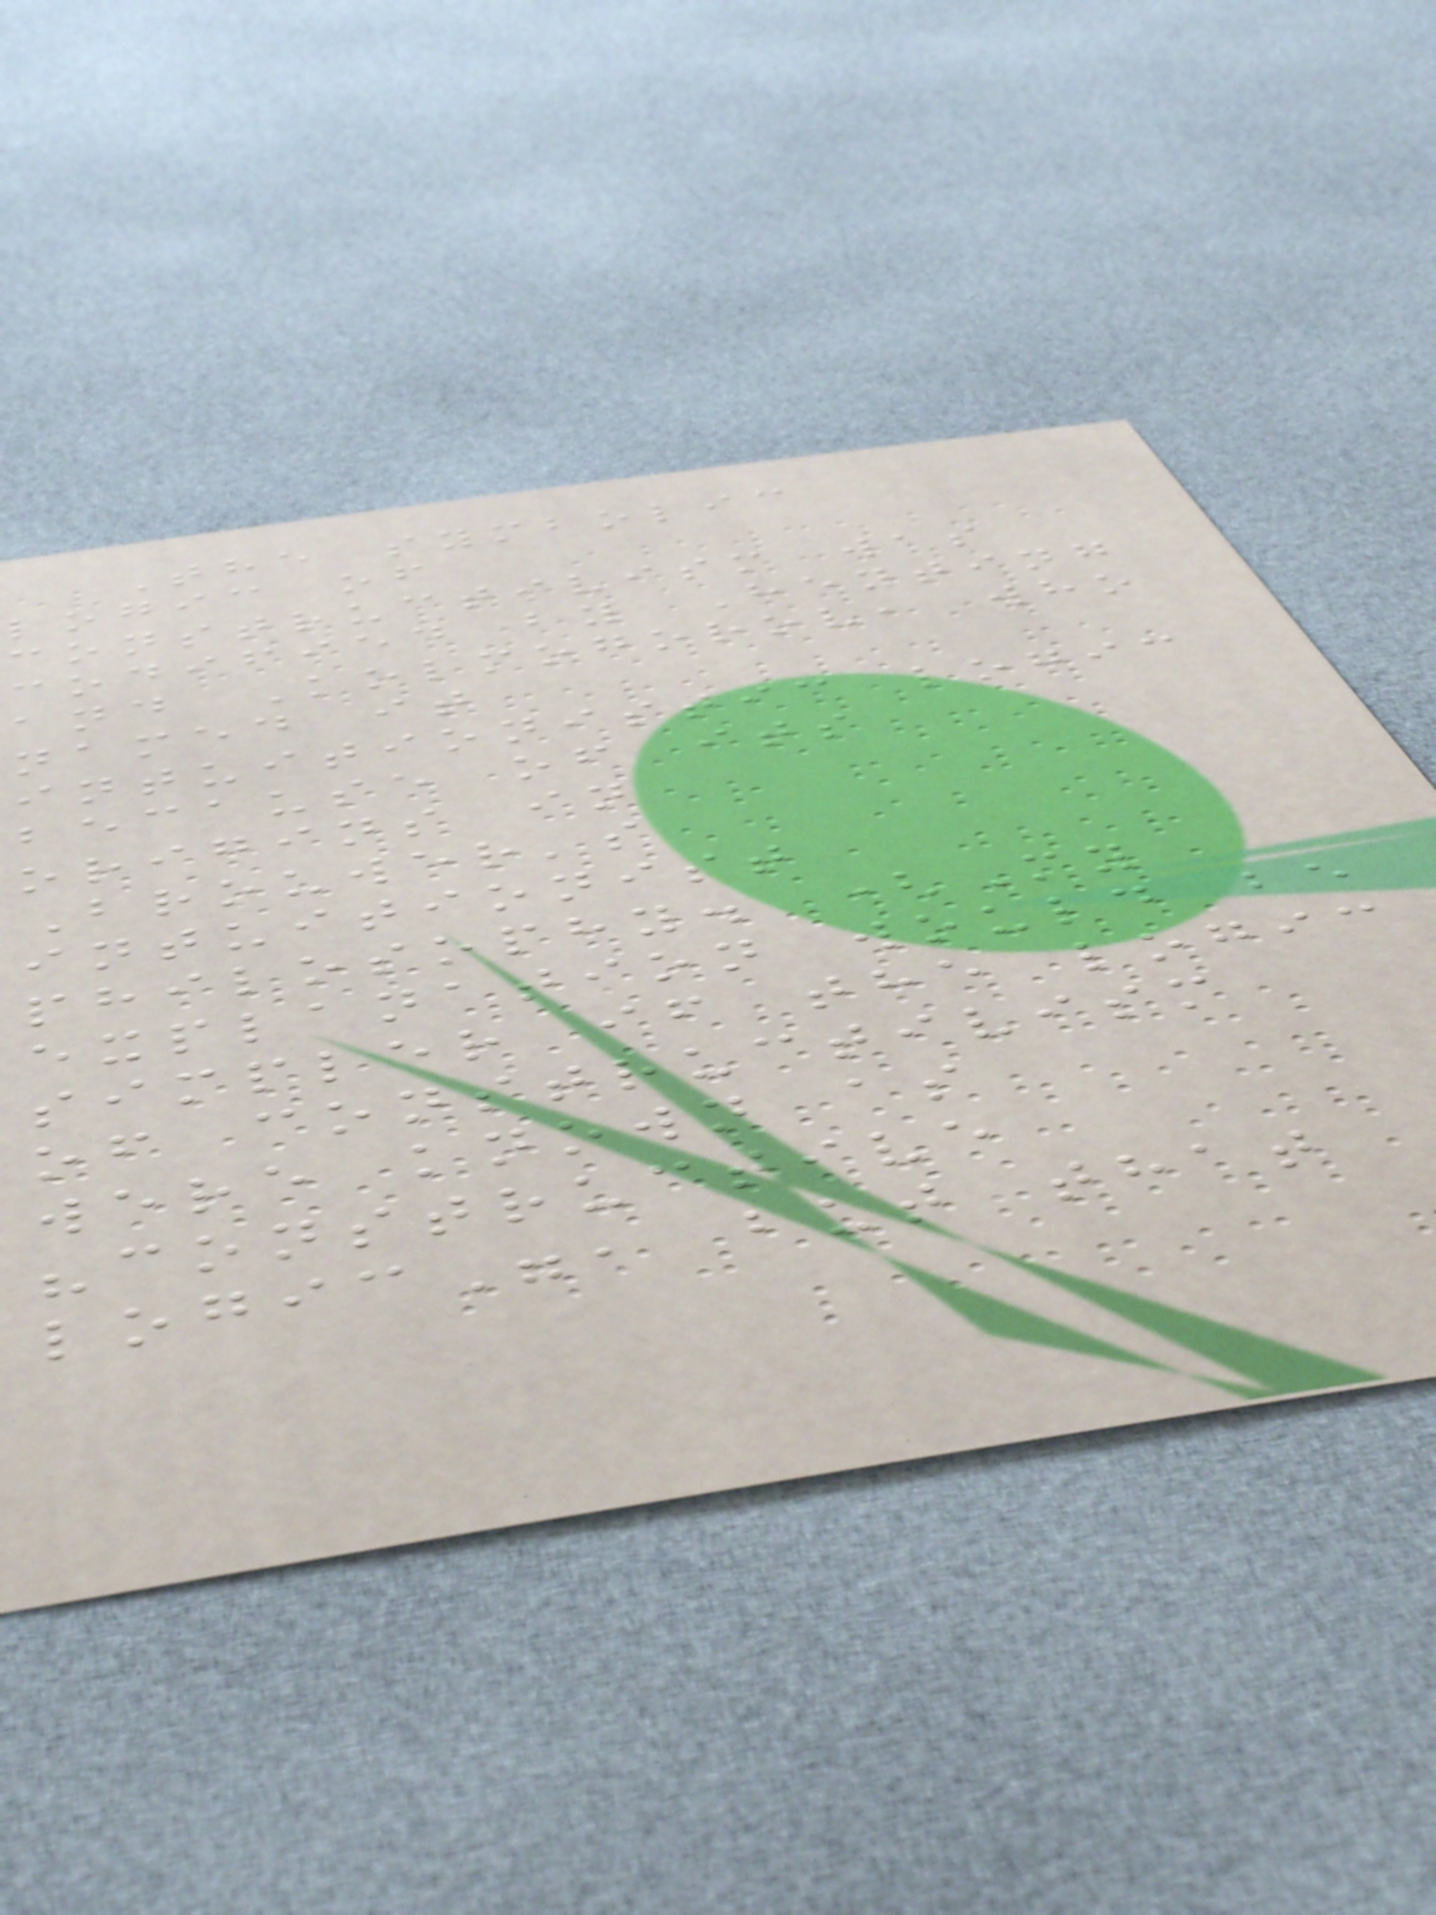The symbolic
logic of
constructivism was
codified by Heyting
and Kolmogorov, who
named it
intuitionistic logic
because of its
origins in
Brouwer's
intuitionist
philosophy. (My
explanation would be
simpler if the logic
of constructivism
were known as
"constructive
logic", but that
